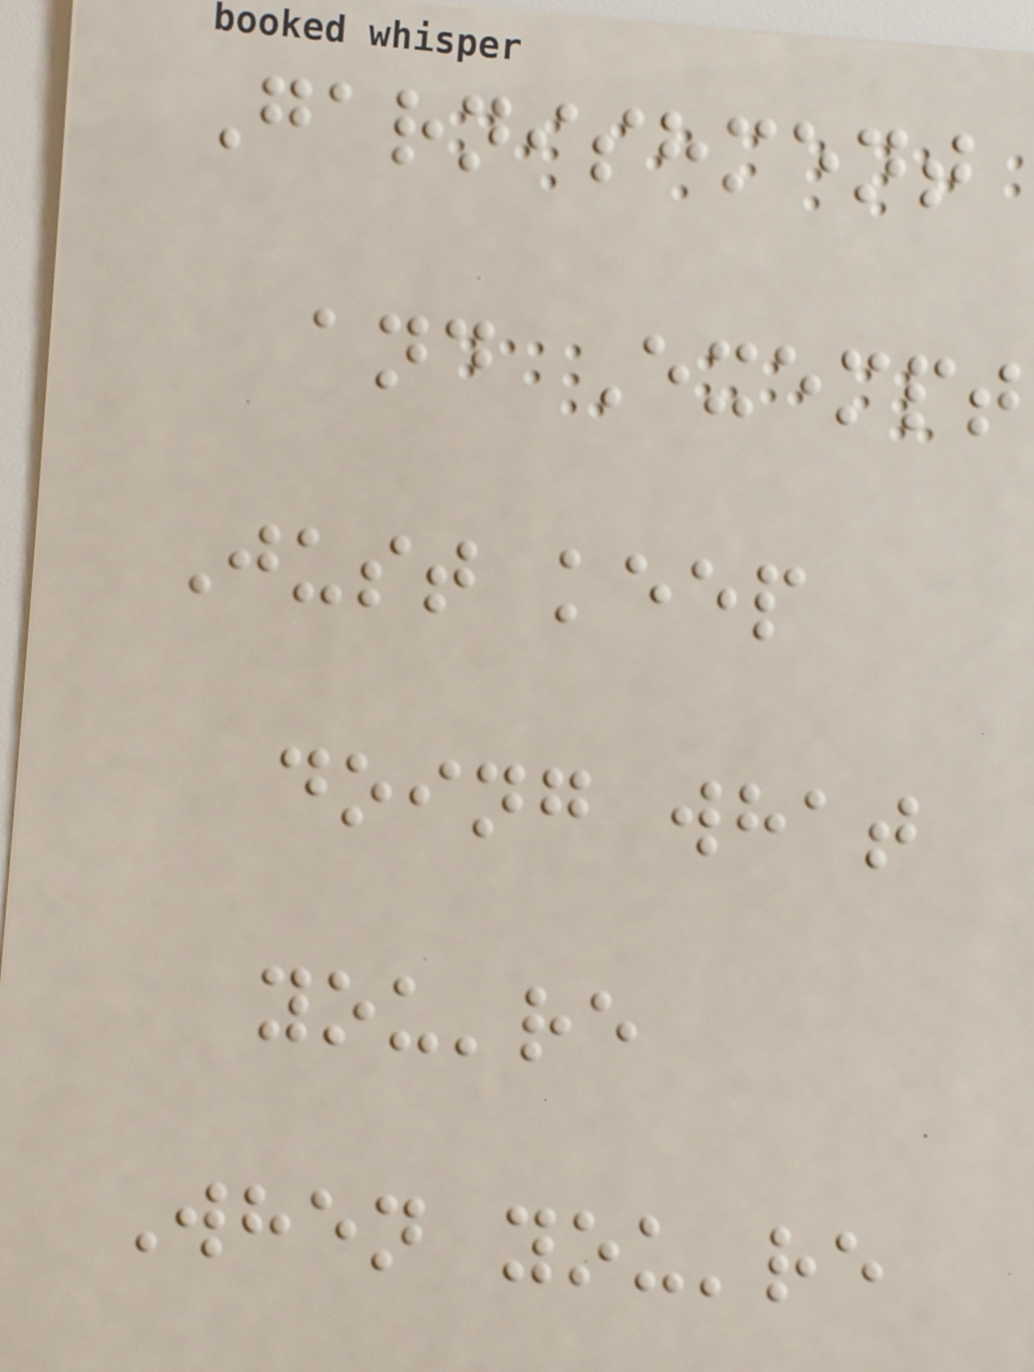Garnishment
and Exempt
Just keep
doing what
you're
When you're
